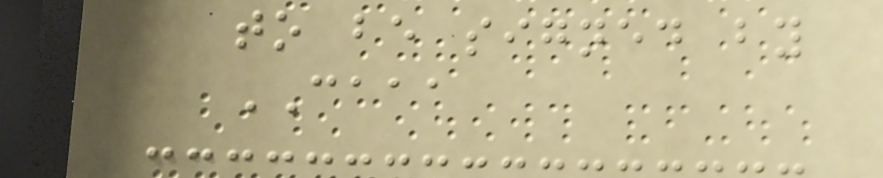to be signed by
CAAA
